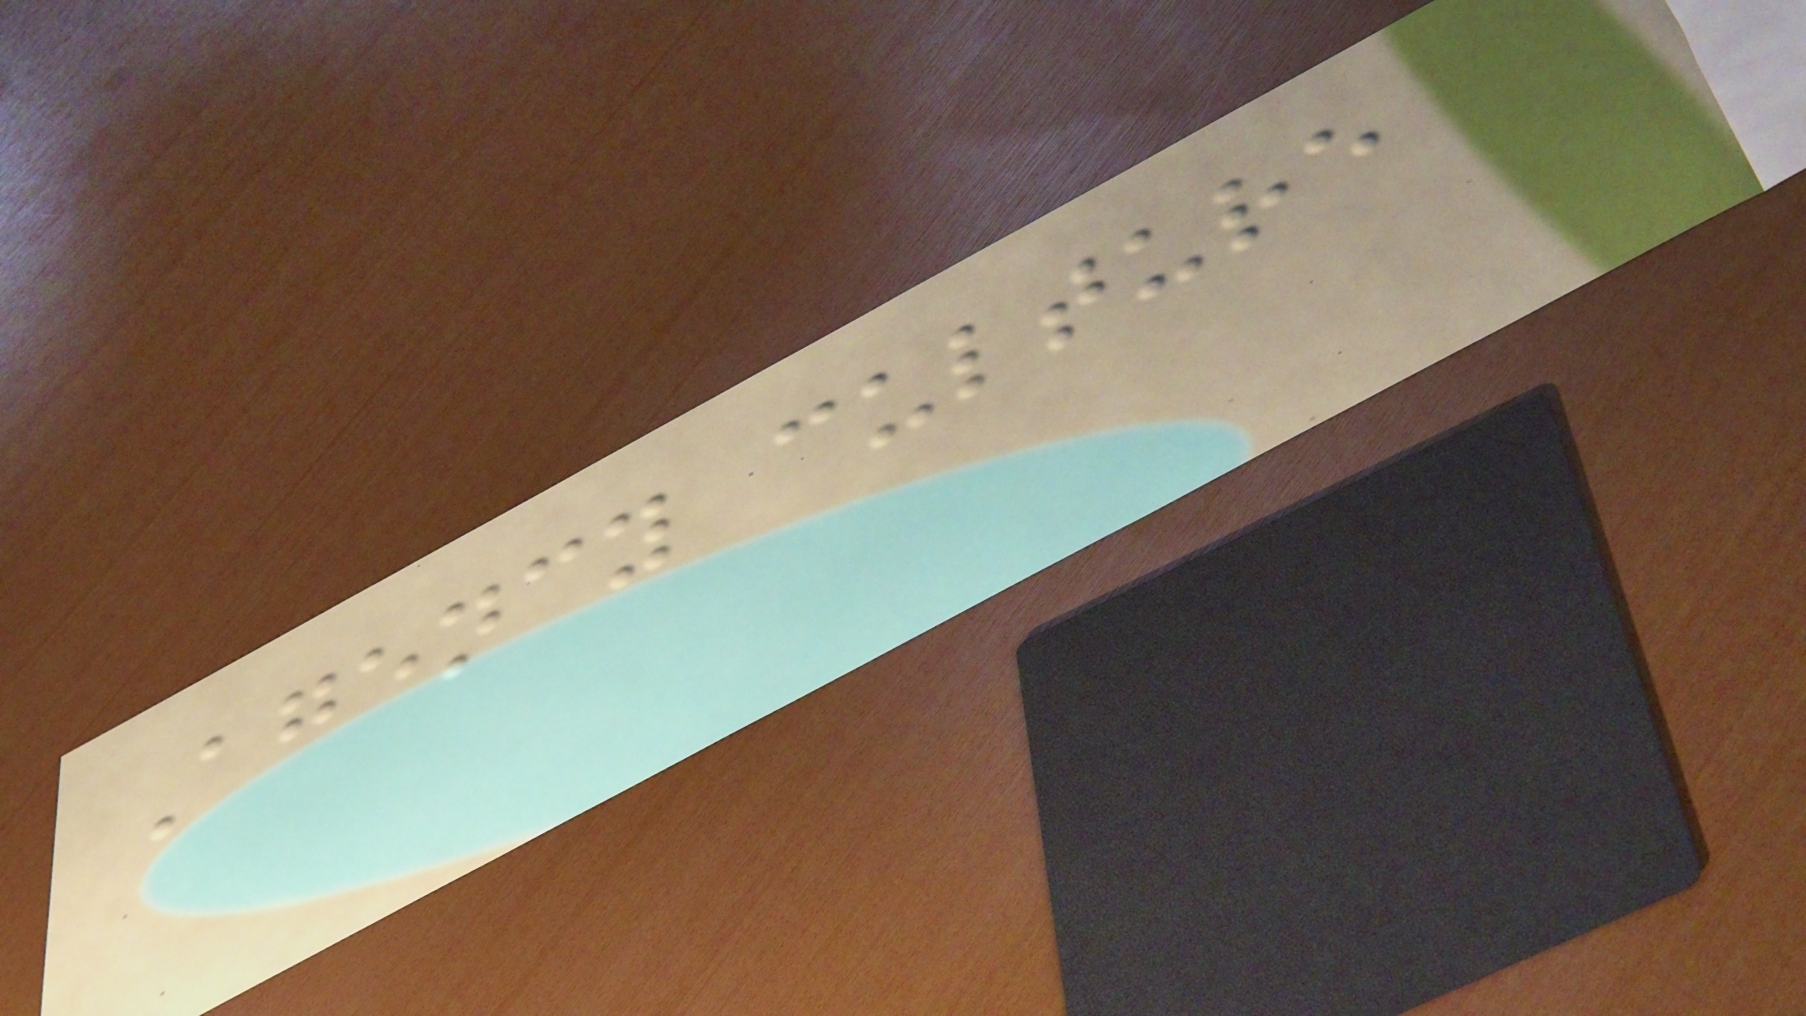Agency culture
